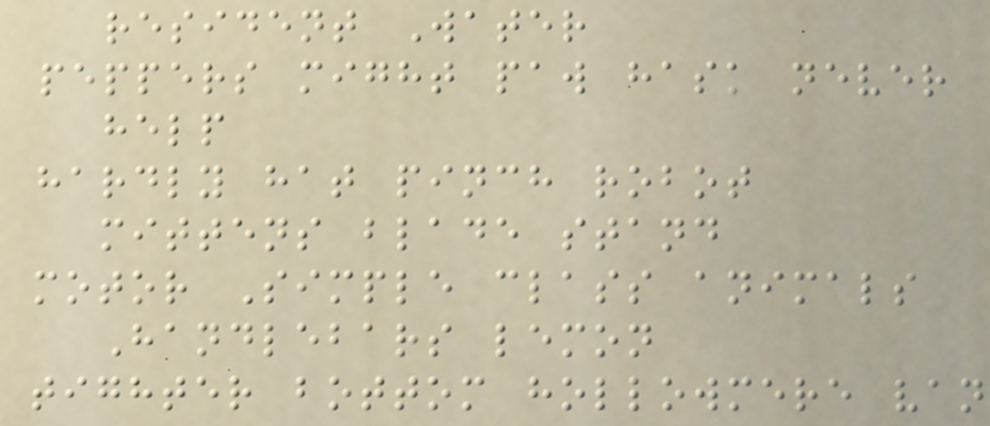resident Water
peppers might paw hask never
help
hardly hat pinch robot
mittens blade stand
motor Simple class animals
Handlebars lemon
tighter bottom hollowmere van
